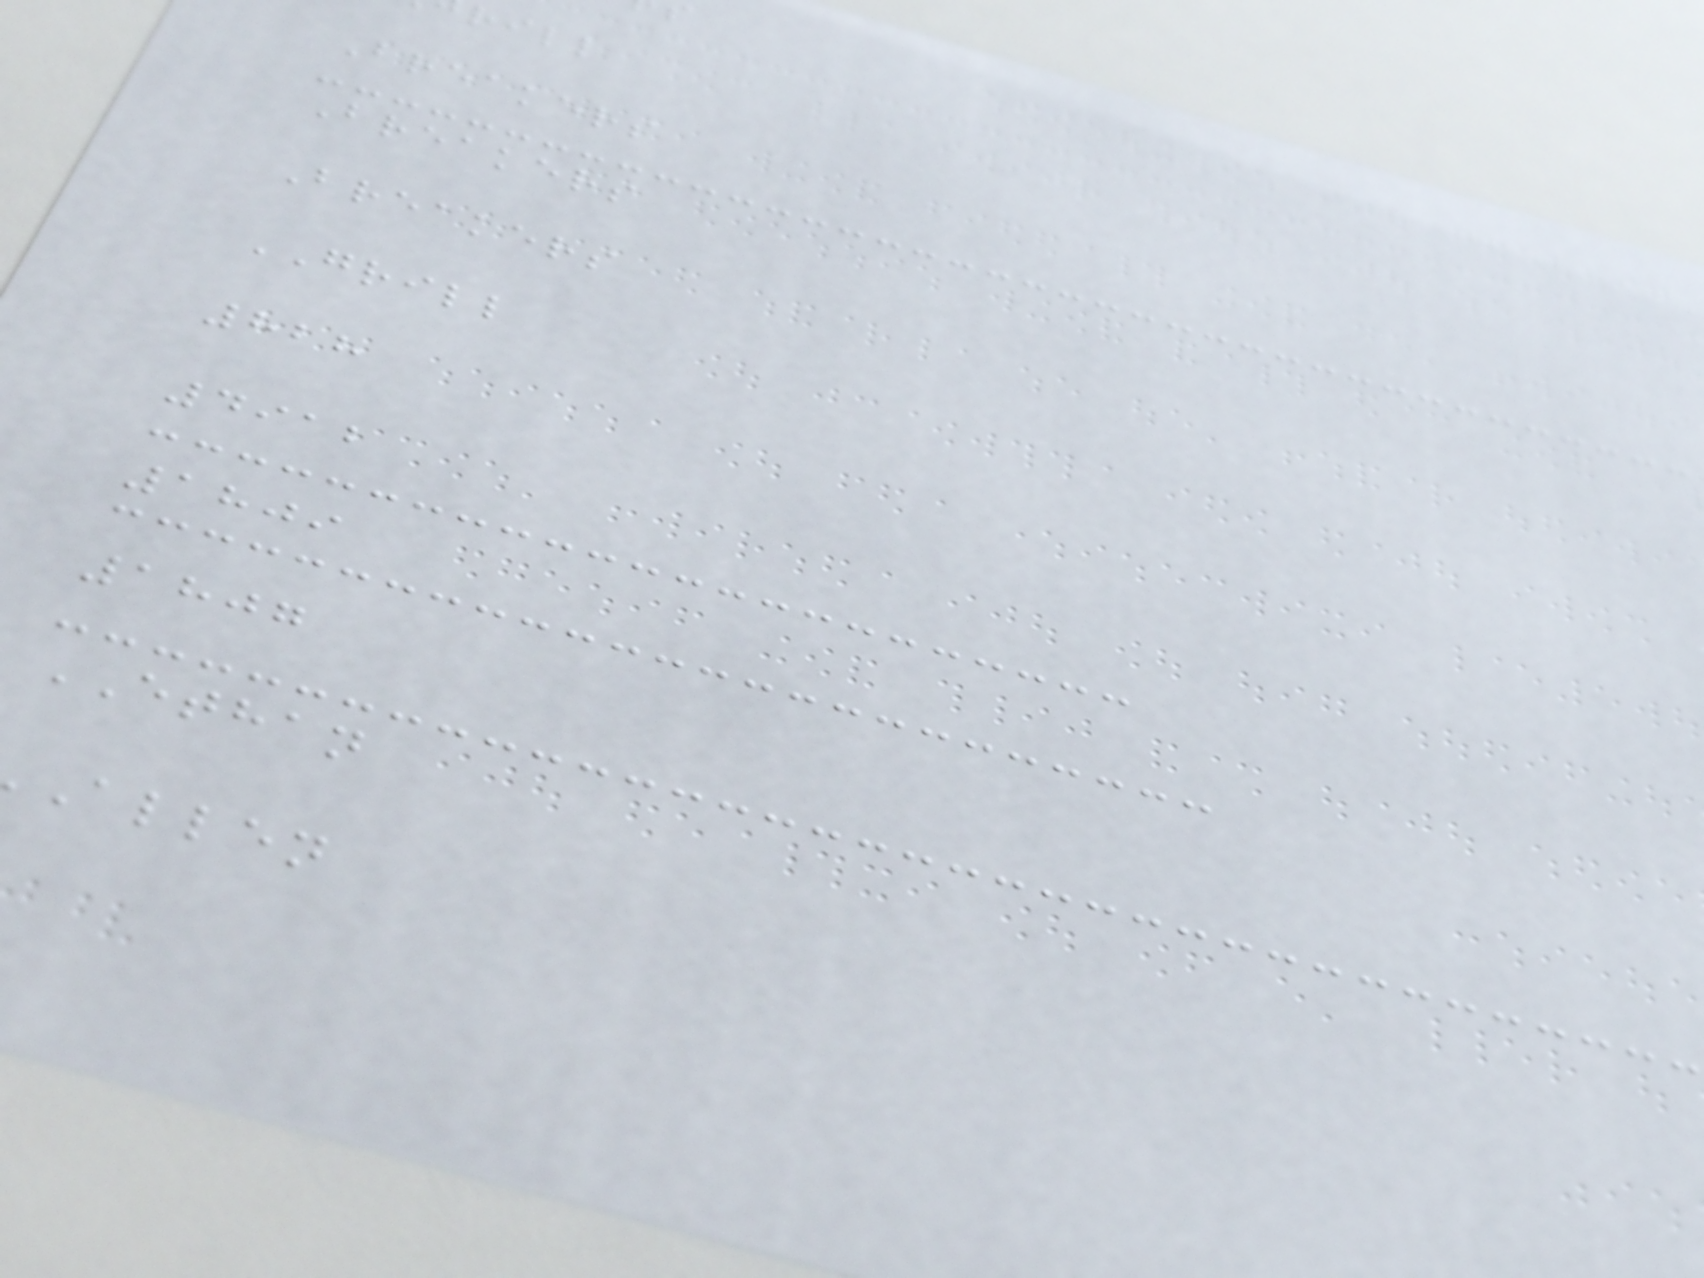rill
Breakers
Breakers
Breakers
GRILL
828
4912
1809
1807
ETHAN
allen
